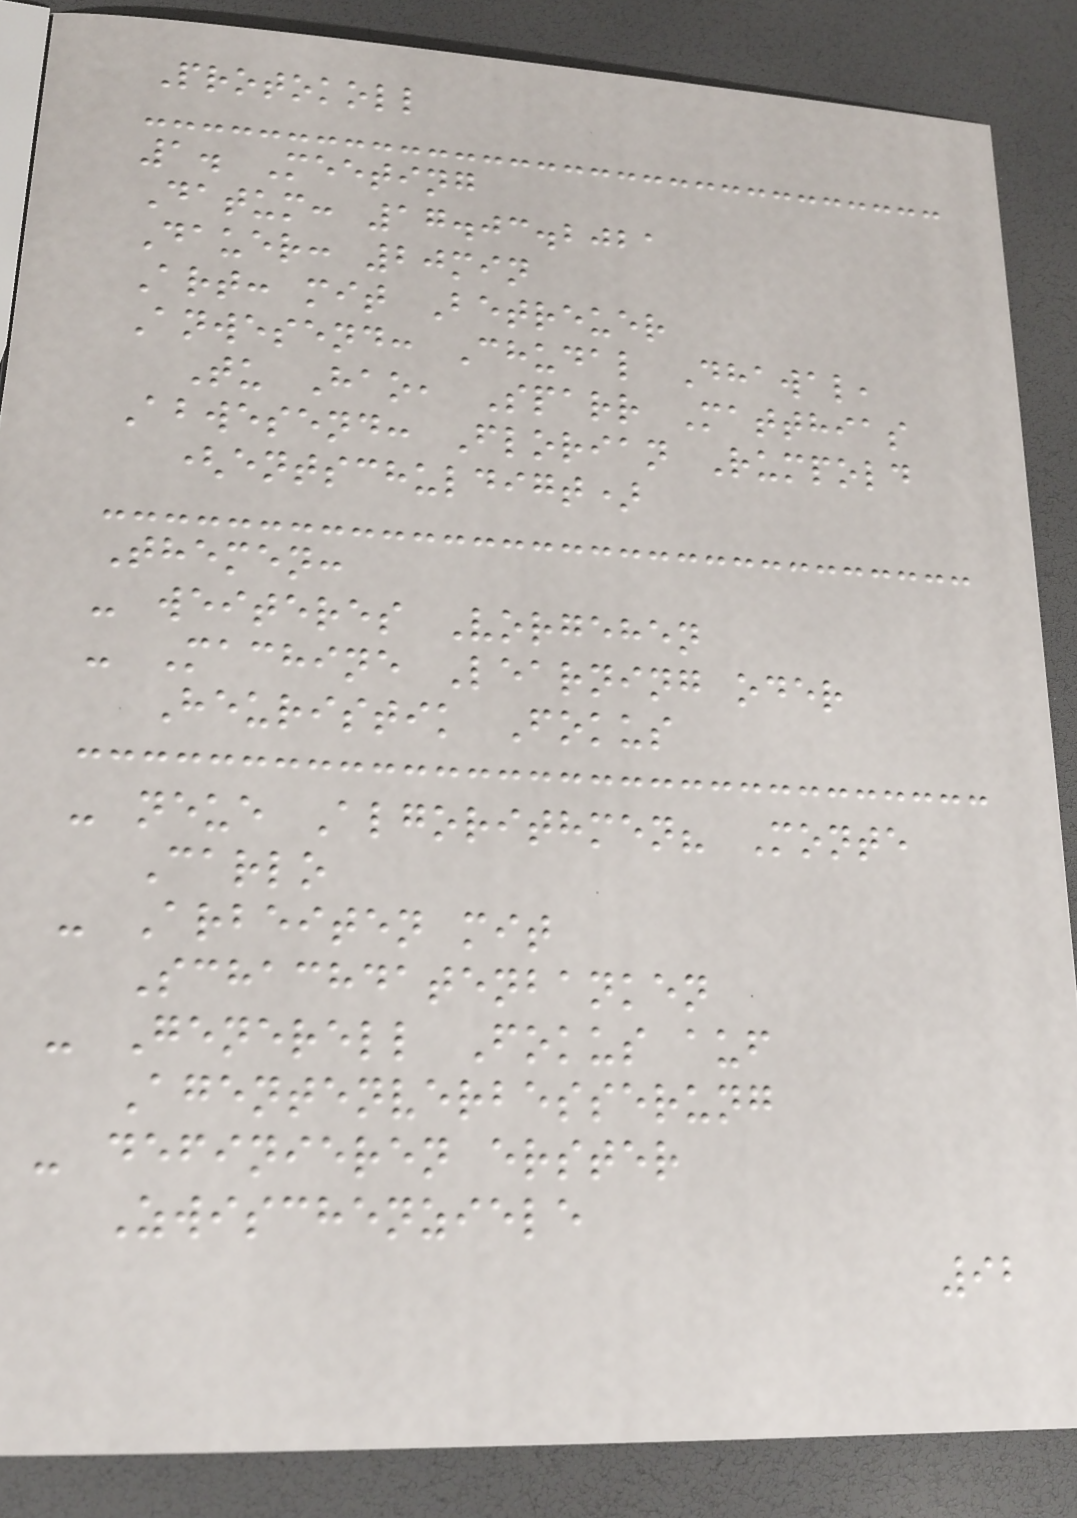Protokoll
1. Meeting
Datum: 17.03.2021
Dauer: 20min
Art: mit Betreuer
Anwesend: Chudal Dhawal,
Tu Hao, Sparr Matthias
Abwesend: Florian Rumpold
(entschuldigt)
Themen:
- weiteres Vorgehen
- Machine Learning oder
Heuristik Fokus
- neue Algorithmen? Monte
Carlo
- Arbeiten mit
Schachdatenbanken
- Generell Fokus auf
Agentenverbesserung
- definieren erster
Zwischenziele
92
